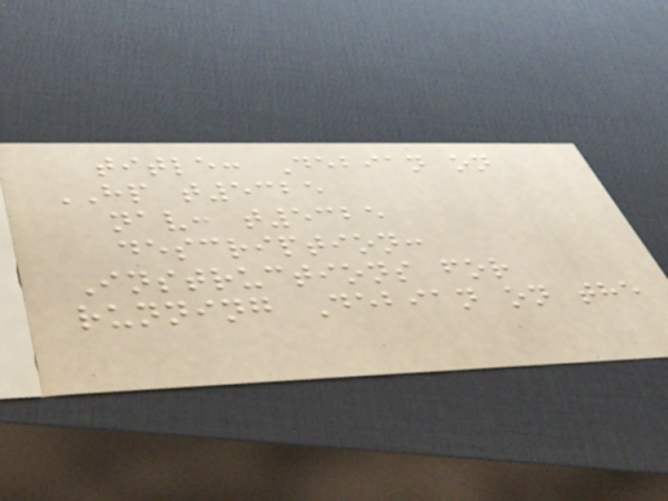title: Debian on
HP t5325
nav: t5325
description:
Instructions for
running Debian on the
